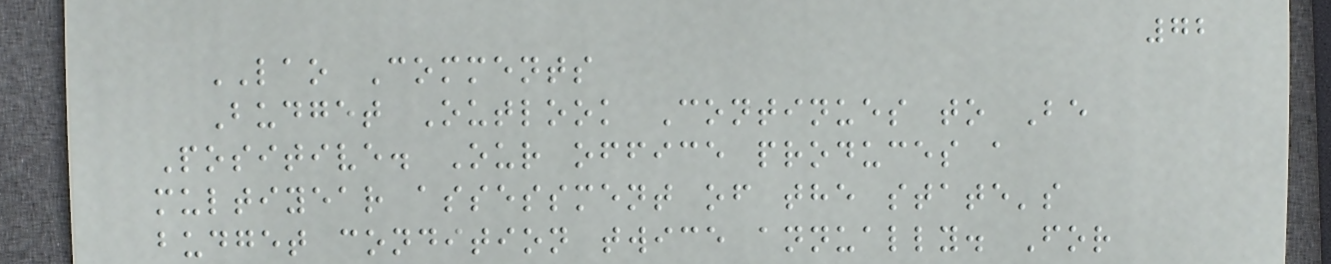72
LAO Comments
Budget Outlook Continues to Be
Positive. Our office produces a
multiyear assessment of the state's
budget condition twice annually. For
